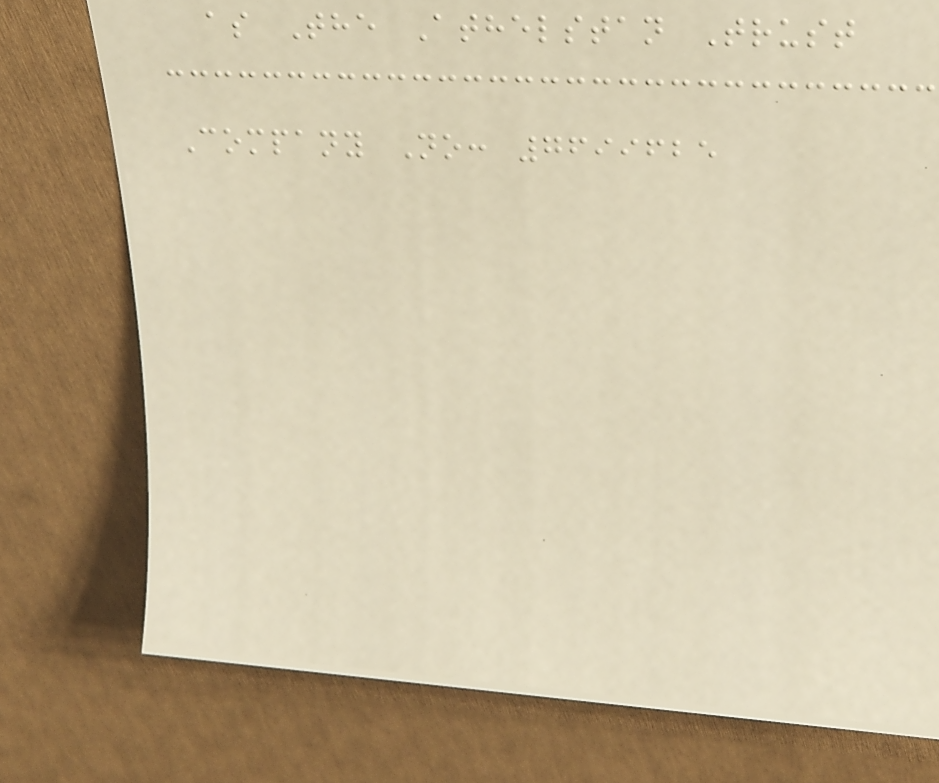as The Athelstan Trust
Company No: 7699625
